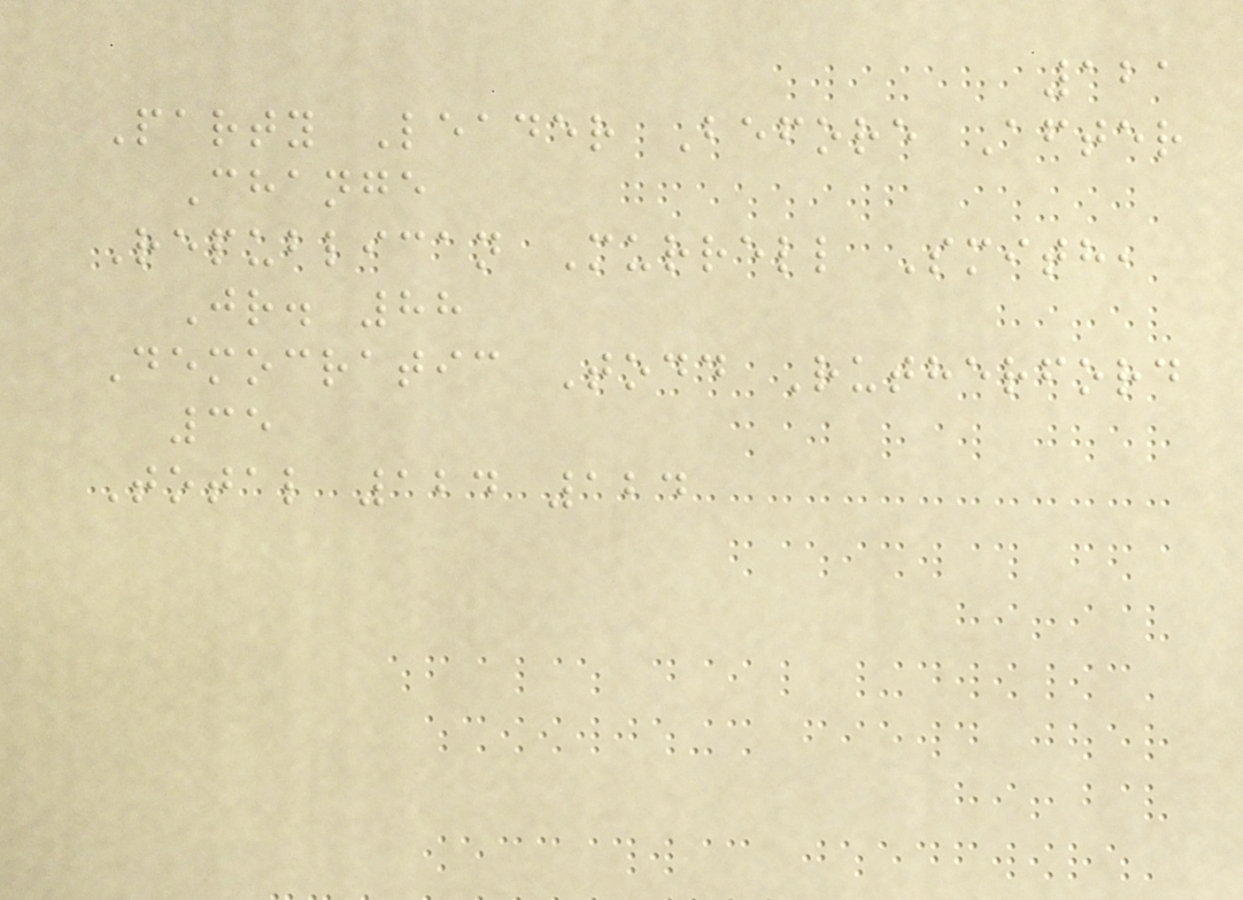121
Party Leader Before After
Change
Republican Murrell Smith,
Jr. 88
Democratic Todd Rutherford
35
Total 124 124
